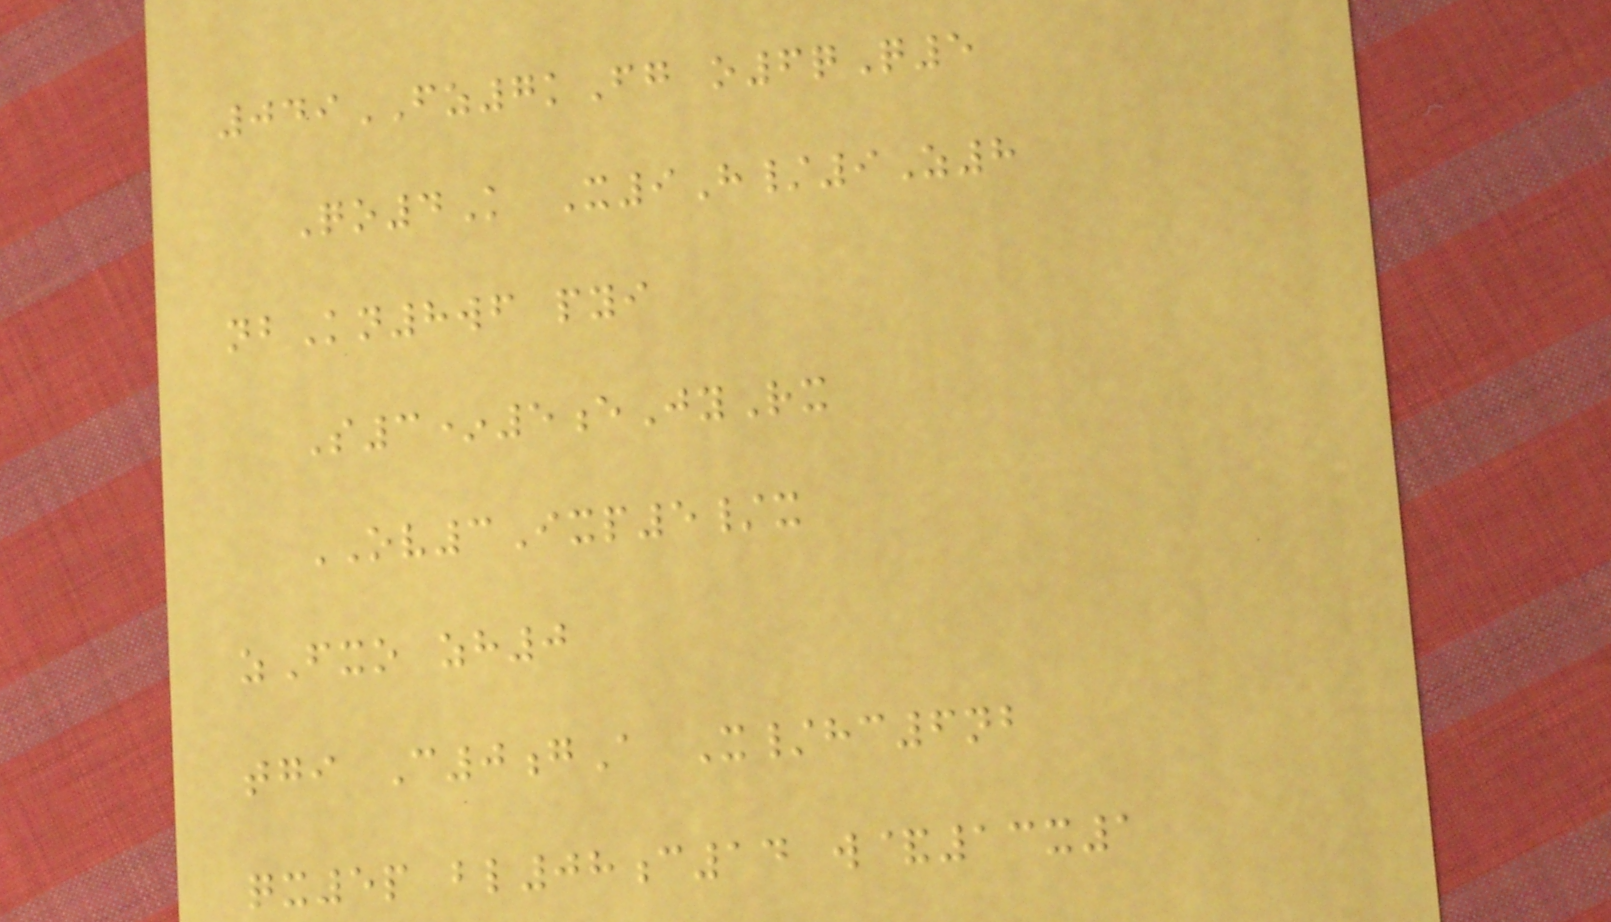049FZ7kFg o6qQ5
Qo4K X9H/9Z8
nbKn8wf pyi
S3*5eJyRx
OV3Ixp5/x
zFxo zh0
tgi C0gA X/hc6nb
qx5p bl08c14 w&13x1
